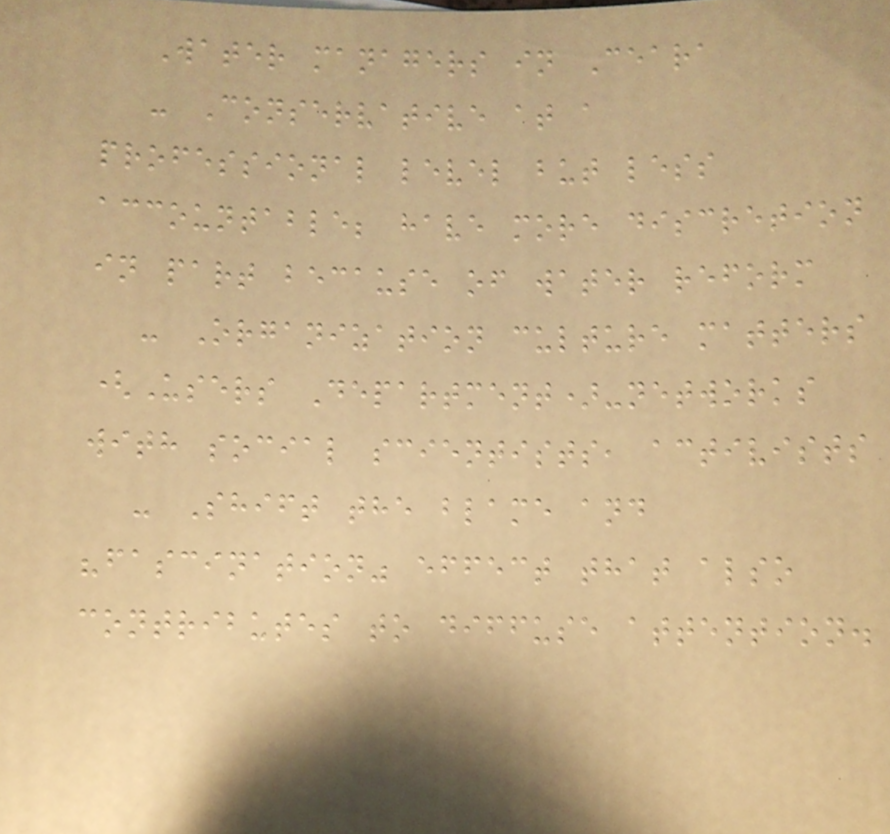Water managers in Ceara
- Conservative at a
professional level but less
accountable; have more discretion
in part because of water reform
- Organization culture matters
(Users Department)-networks
with social scientists, activists
- Shift the blame and
"fascination" effect that also
contributes to diffuse attention.
